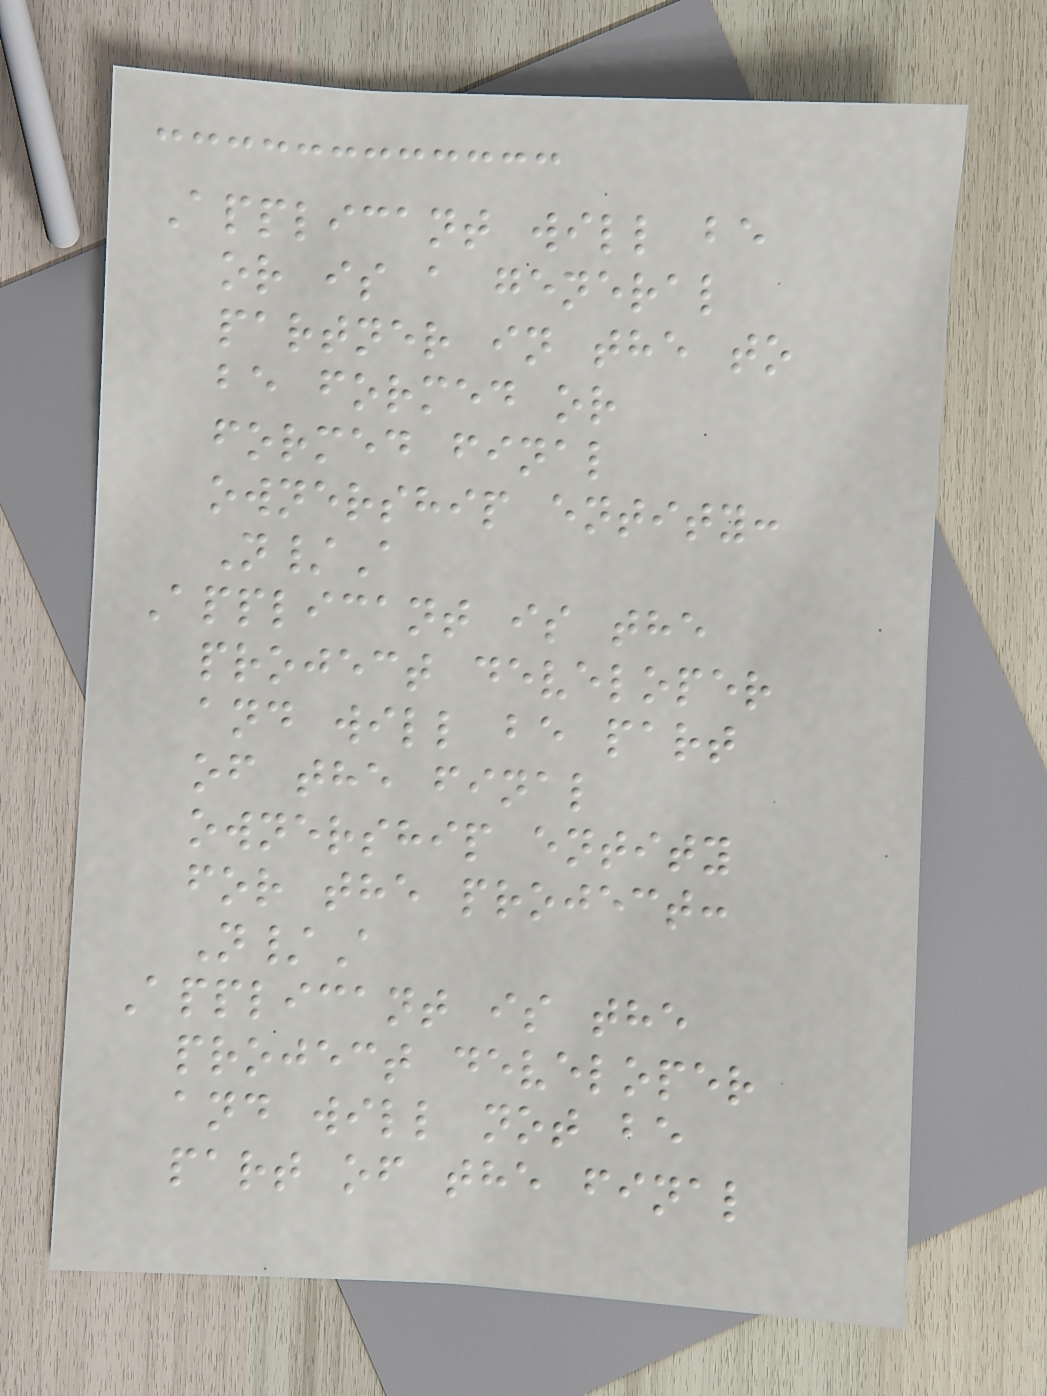Applicant will be
or is a general
partner in the to
be formed or
formed final
ownership entity:
N/A
Applicant is the
project developer
and will be part
of the final
ownership entity
for the project:
N/A
Applicant is the
project developer
and will not be
part of the final
